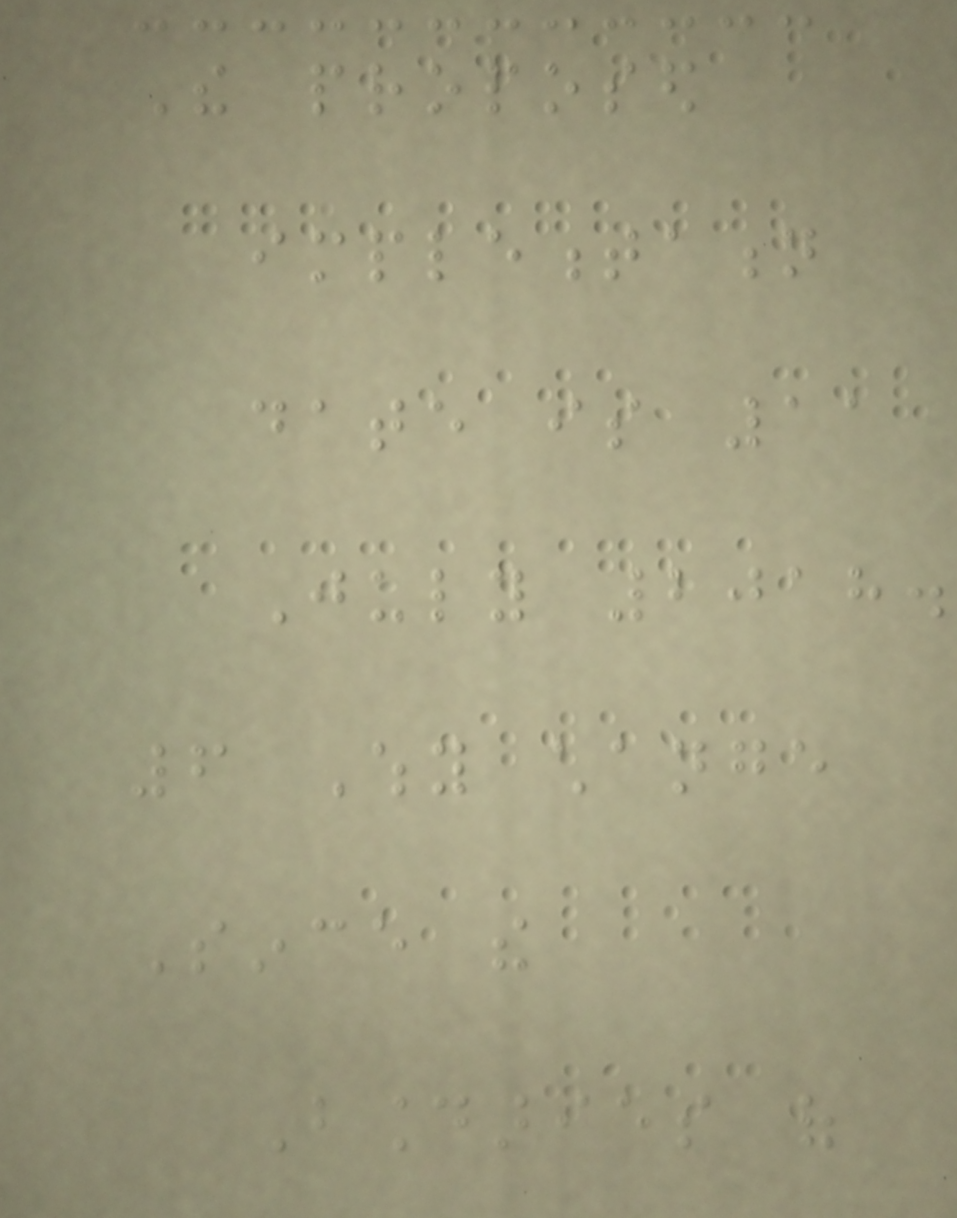The proposed
implementation
date is 11
July 2018.
6 Why change
Since the
Boundaries of
